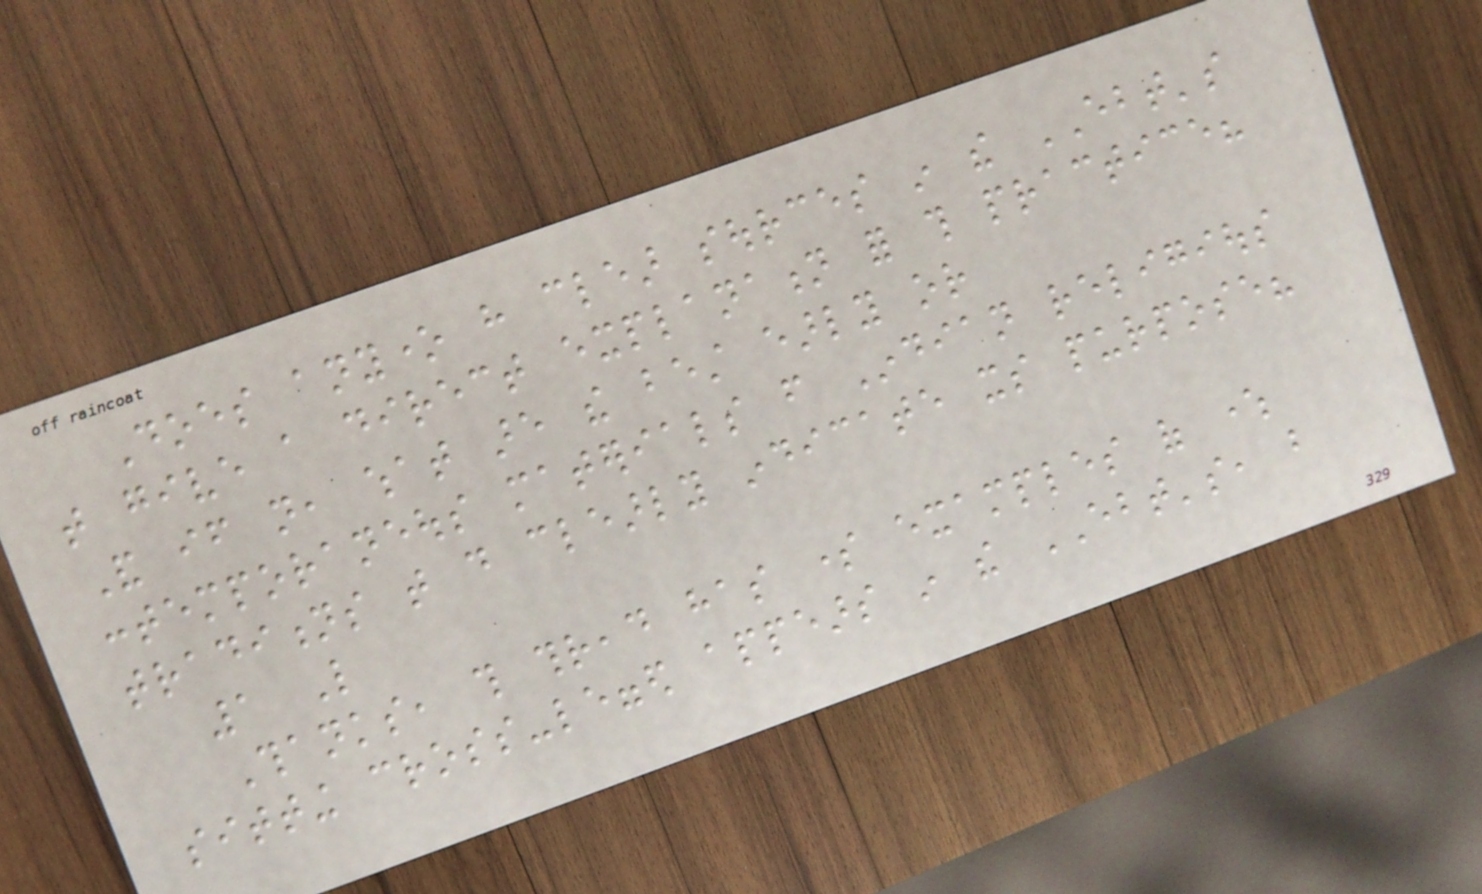Does anyone have clear sources in the EBT's
that give a direct explanation for this practice?
And if not, what are the best early or
contemporaneous materials from Indian religious
traditions that do clearly indicate its purpose?
1 Like
Thanks, this thread has some examples of where
sitting cross-legged appears in the EBT's, but
